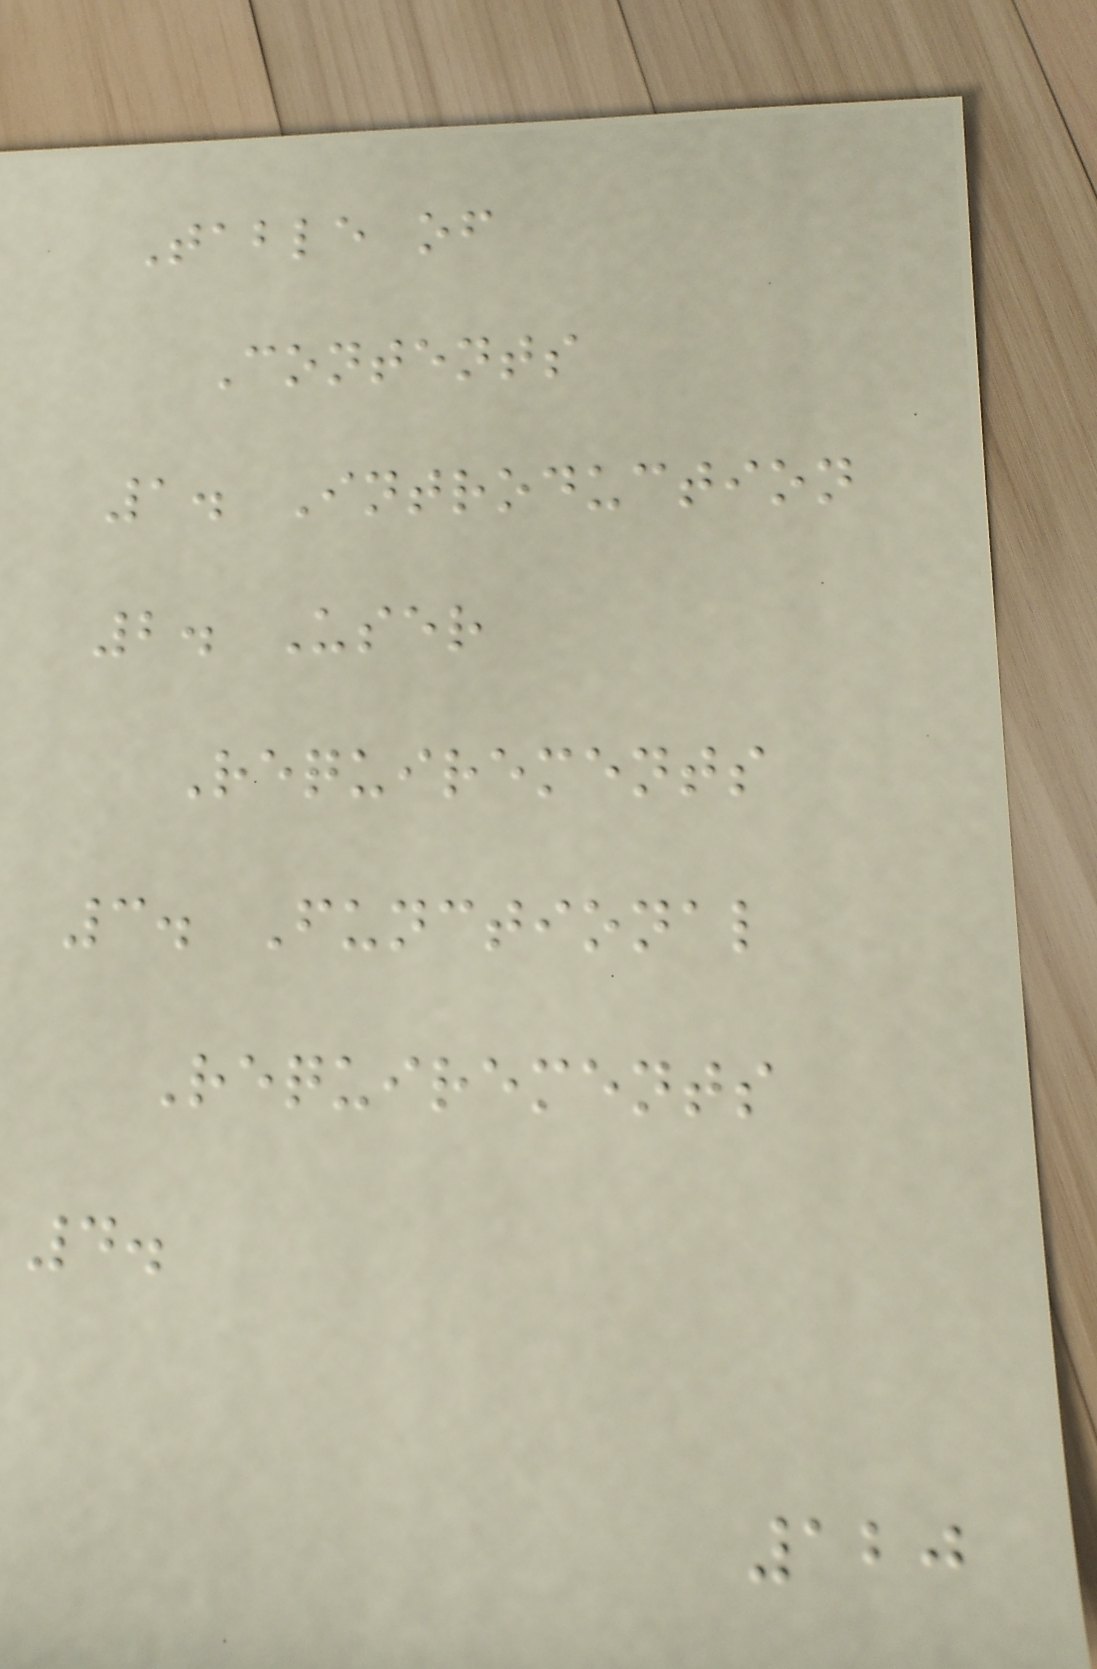Table of
Contents
1. Introduction
2. User
Requirements
3. Functional
Requirements
4.
120
